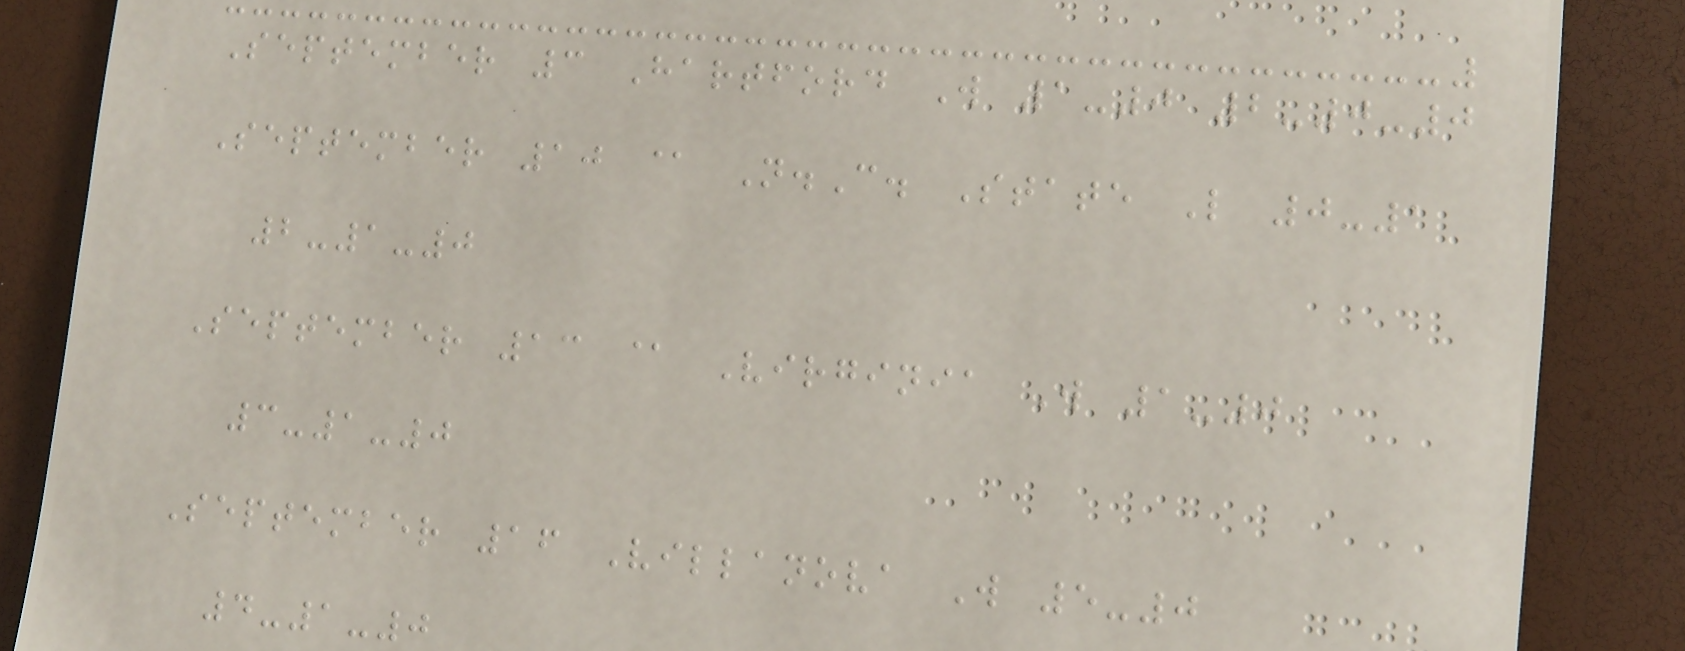September 3 Hartford W 1-0 2-0-0
September 10 @ N.C. State L 0-1
2-1-0
September 13 @ Virginia W 1-0
3-1-0
September 16 Villanova W 5-0
4-1-0
